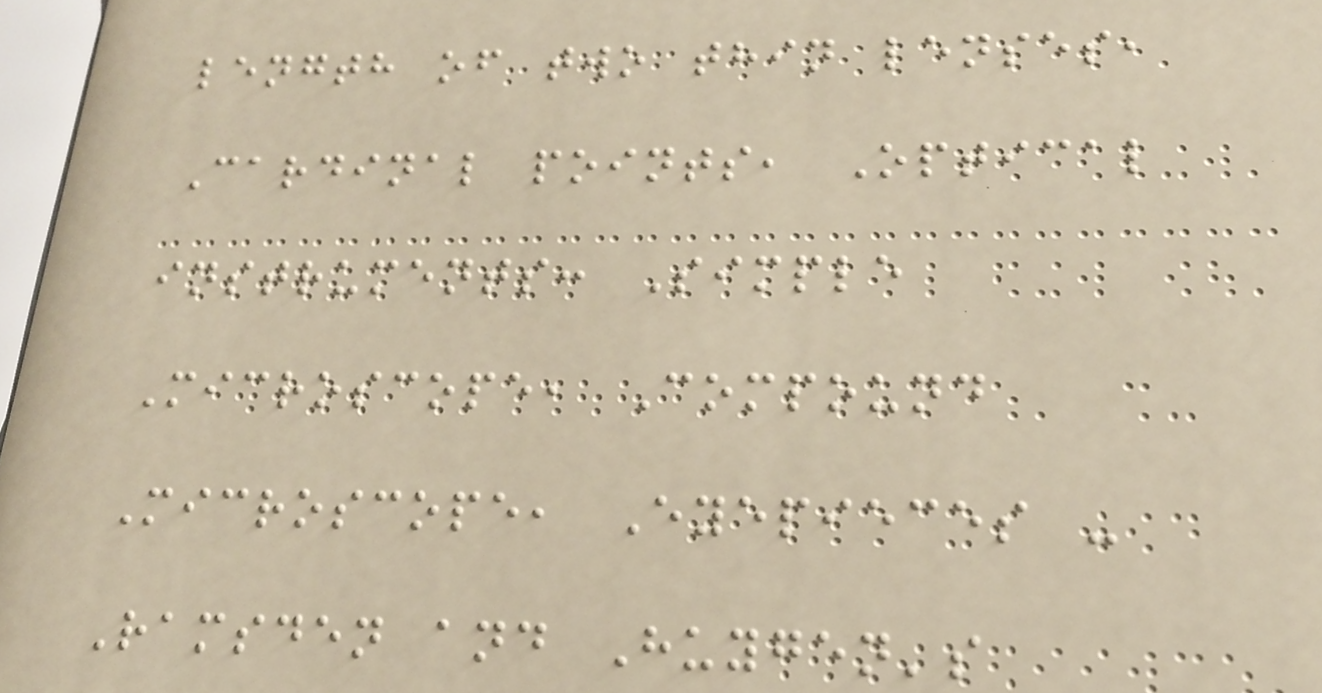length of two thin lenses,
Cardinal points, Optical
instruments: Simple
Microscope, Compound
Microscope, Eyepieces -
Ramsden and Huygen's
